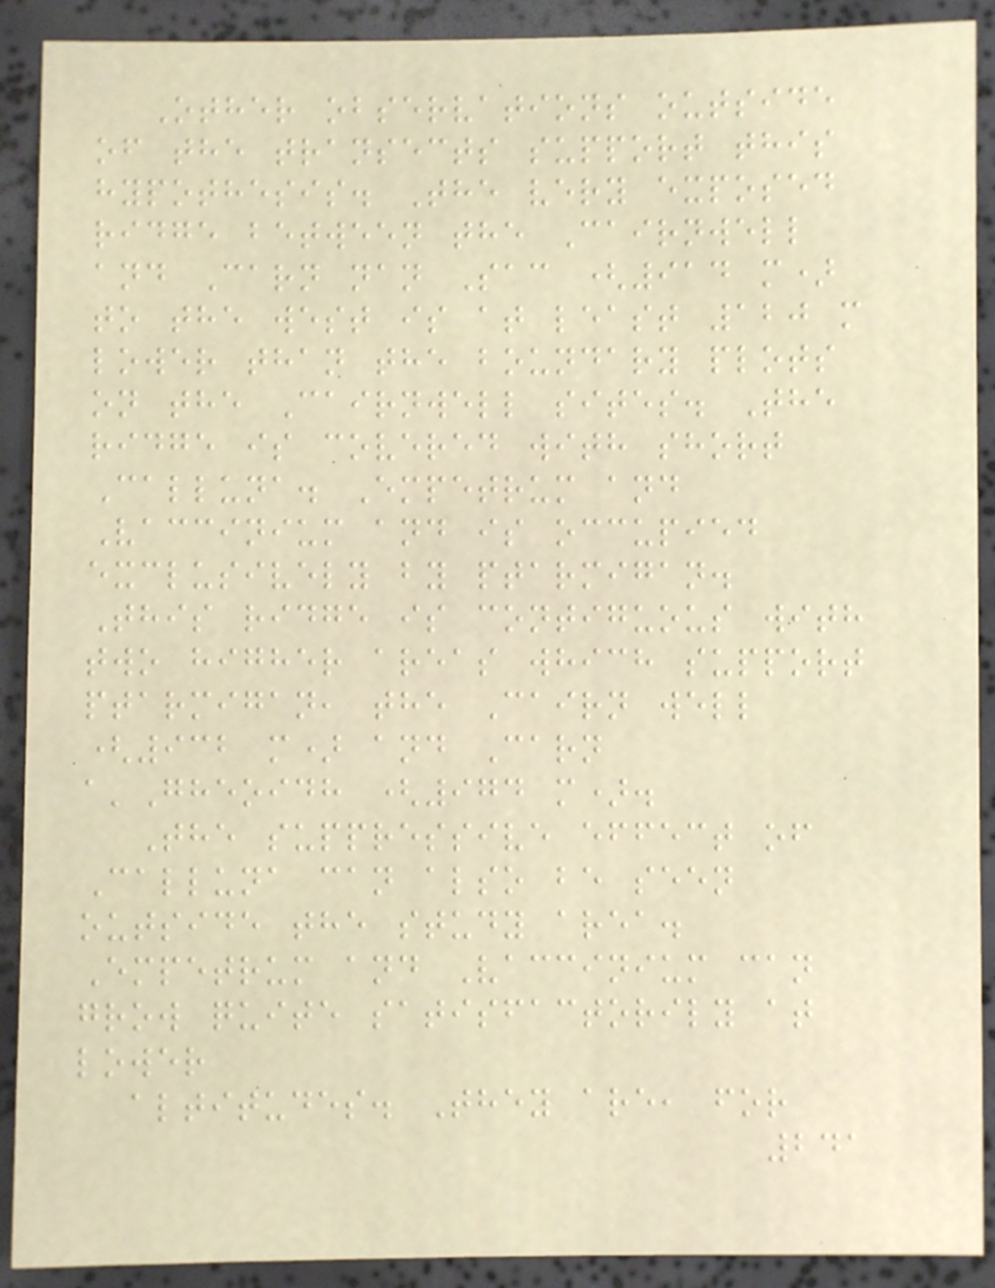Other observations outside
of the transects support this
hypothesis. The very exposed
ridge between the Cairnwell
and Carn nan Sac (914 m)
to the west is at least 120 m
lower than the boundary plots
on the Cairnwell sites. The
ridge is covered with short
Calluna. Empetrum and
Vaccinium and is occupied
exclusively by ptarmigan.
This ridge is contiguous with
two higher areas which support
ptarmigan, the Cairn well
(932 m) and Carn
a'Gheoidh (974 m).
The suppressive effect of
Calluna can also be seen
outside the study area.
Empetrum and Vaccinium can
grow quite satisfactorily at
lower
altitudes. They are, for
241
